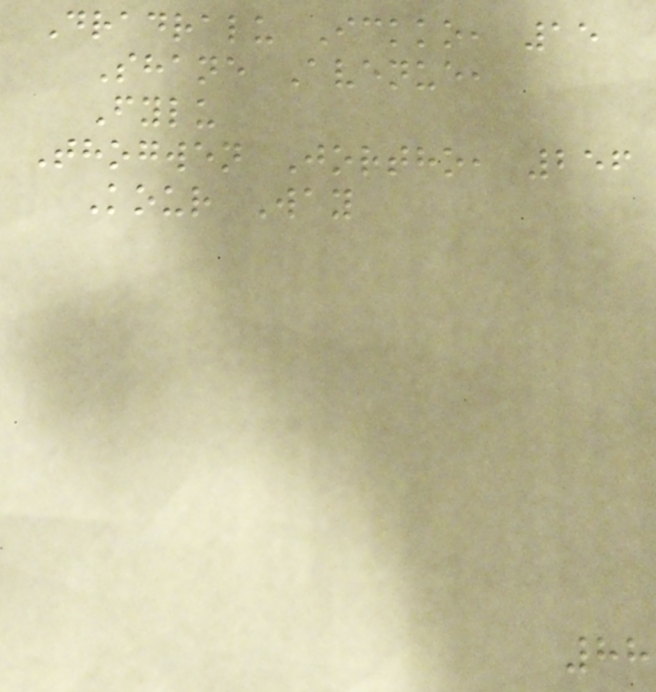Dradralu Ickko, 15
Shane Avenue,
Fylu
Thogwen Jortho, 256
Kour Way
88
